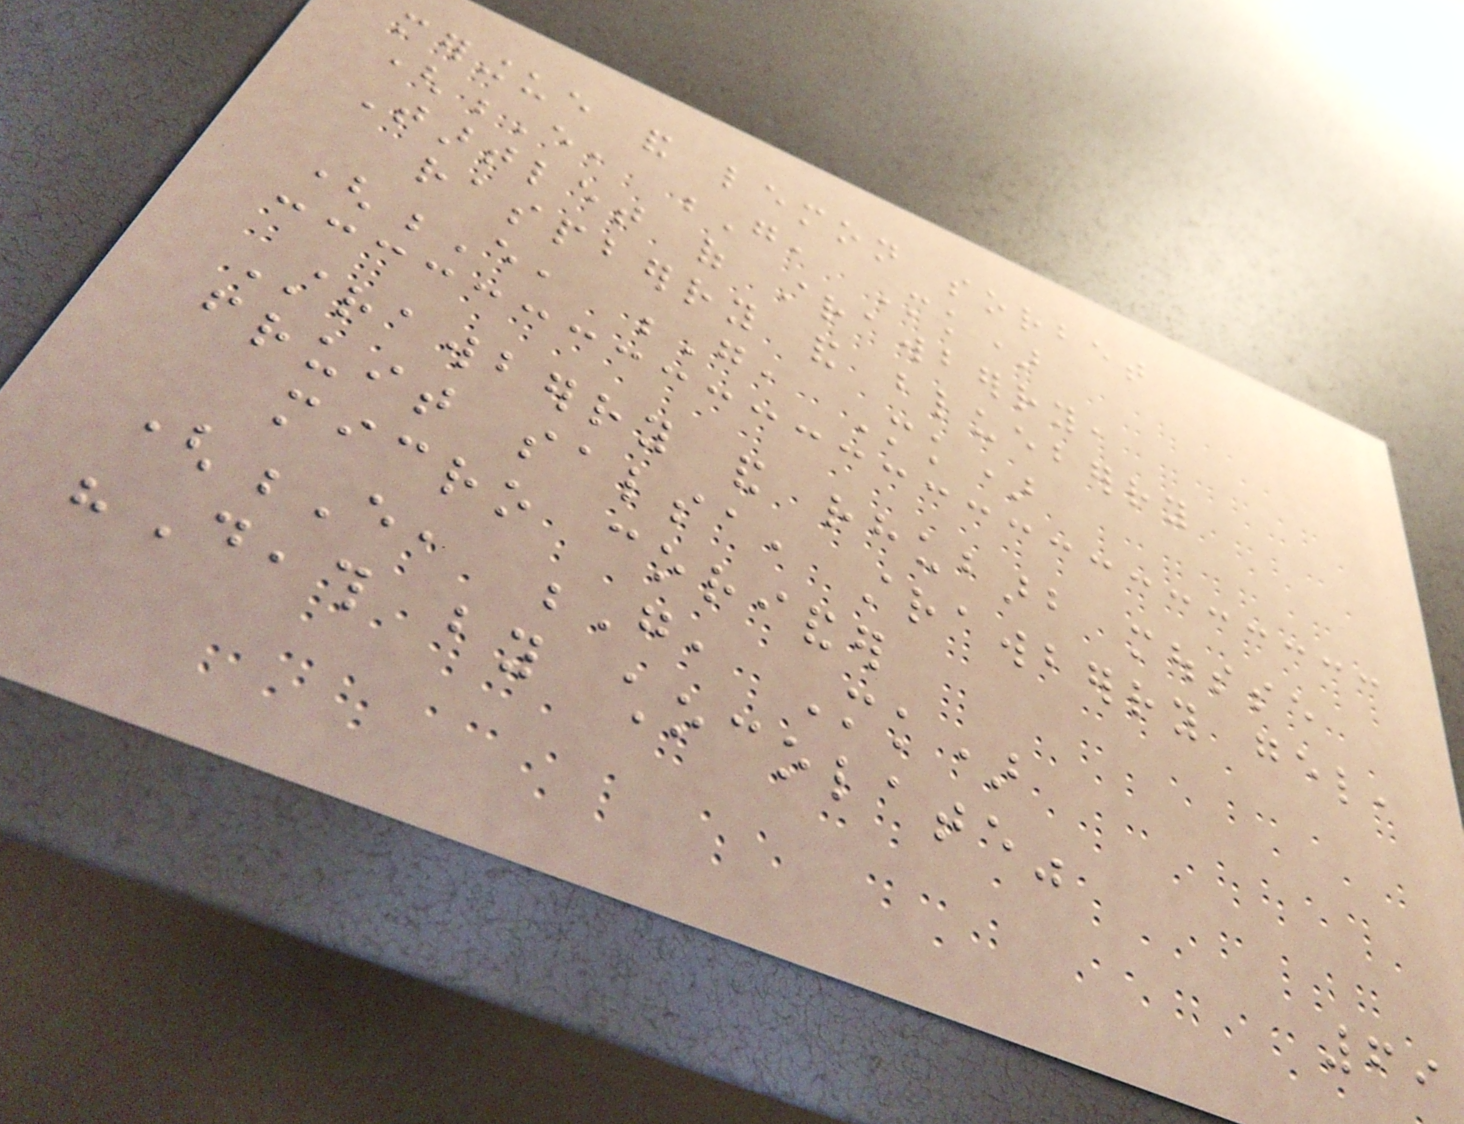meringue and lemon sorbet
(E, G, Mk)
Tartlet of strawberry,
raspberry and blueberry
(E, G, Mk)
Strawberry and rhubarb mousse
fruit salsa, strawberry gel,
micro coriander
(E, G, Mk)
"Death by chocolate"
69
